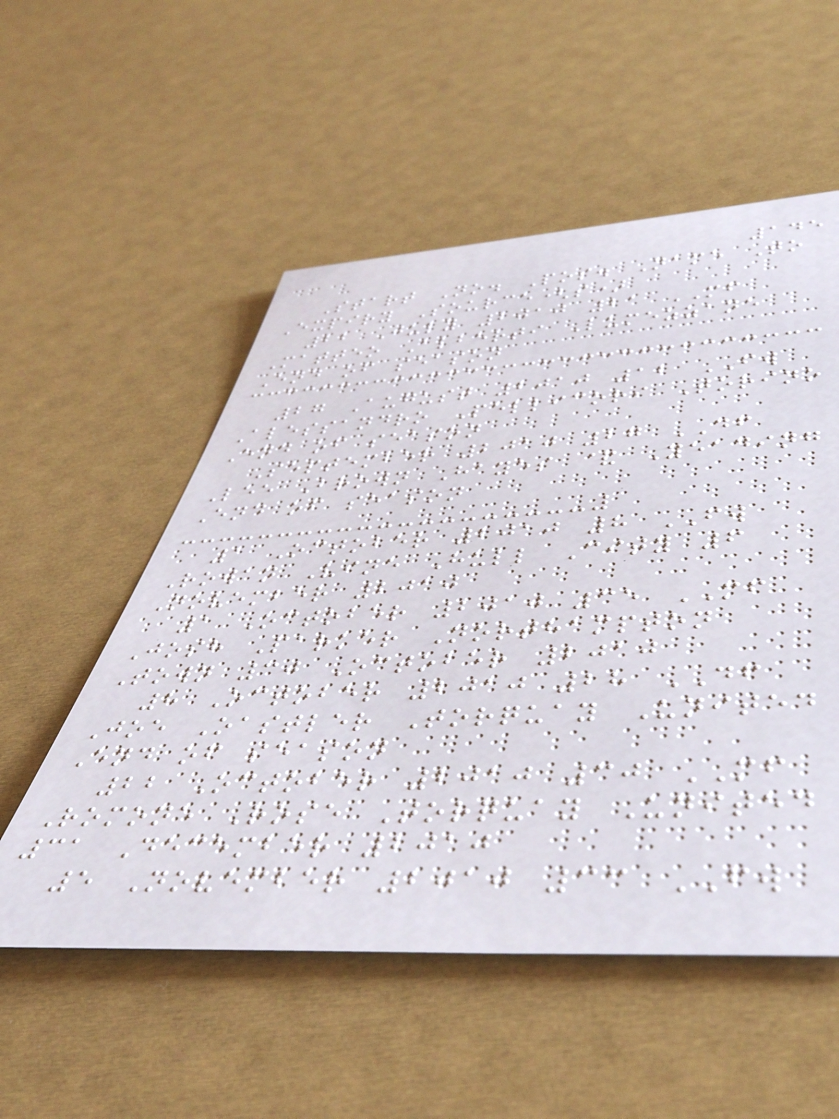145
Start No. Pos. Name To
Expiry Source(s)
22 July 2010 21 MF
Matteo Alberti Lumezzane
End of season
27 August 2010 12 FW
Alessandro Pellicori Torino
End of season
September 2010 27 DF
Lee Brown Hayes & Yeading
End of season
1 October 2010 8 FW
Rowan Vine Hull City 6
November 2010
1 October 2010 35 MF
Josh Parker Northampton
Town 30 October 2010
8 October 2010 28 DF
Joe Oastler Torquay United
End of season
22 October 2010 30 MF
Romone Rose Torquay United
31 December 2010
5 November 2010 33 FW
